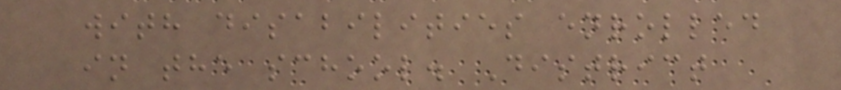with disabilities enrolled
in the school. District
